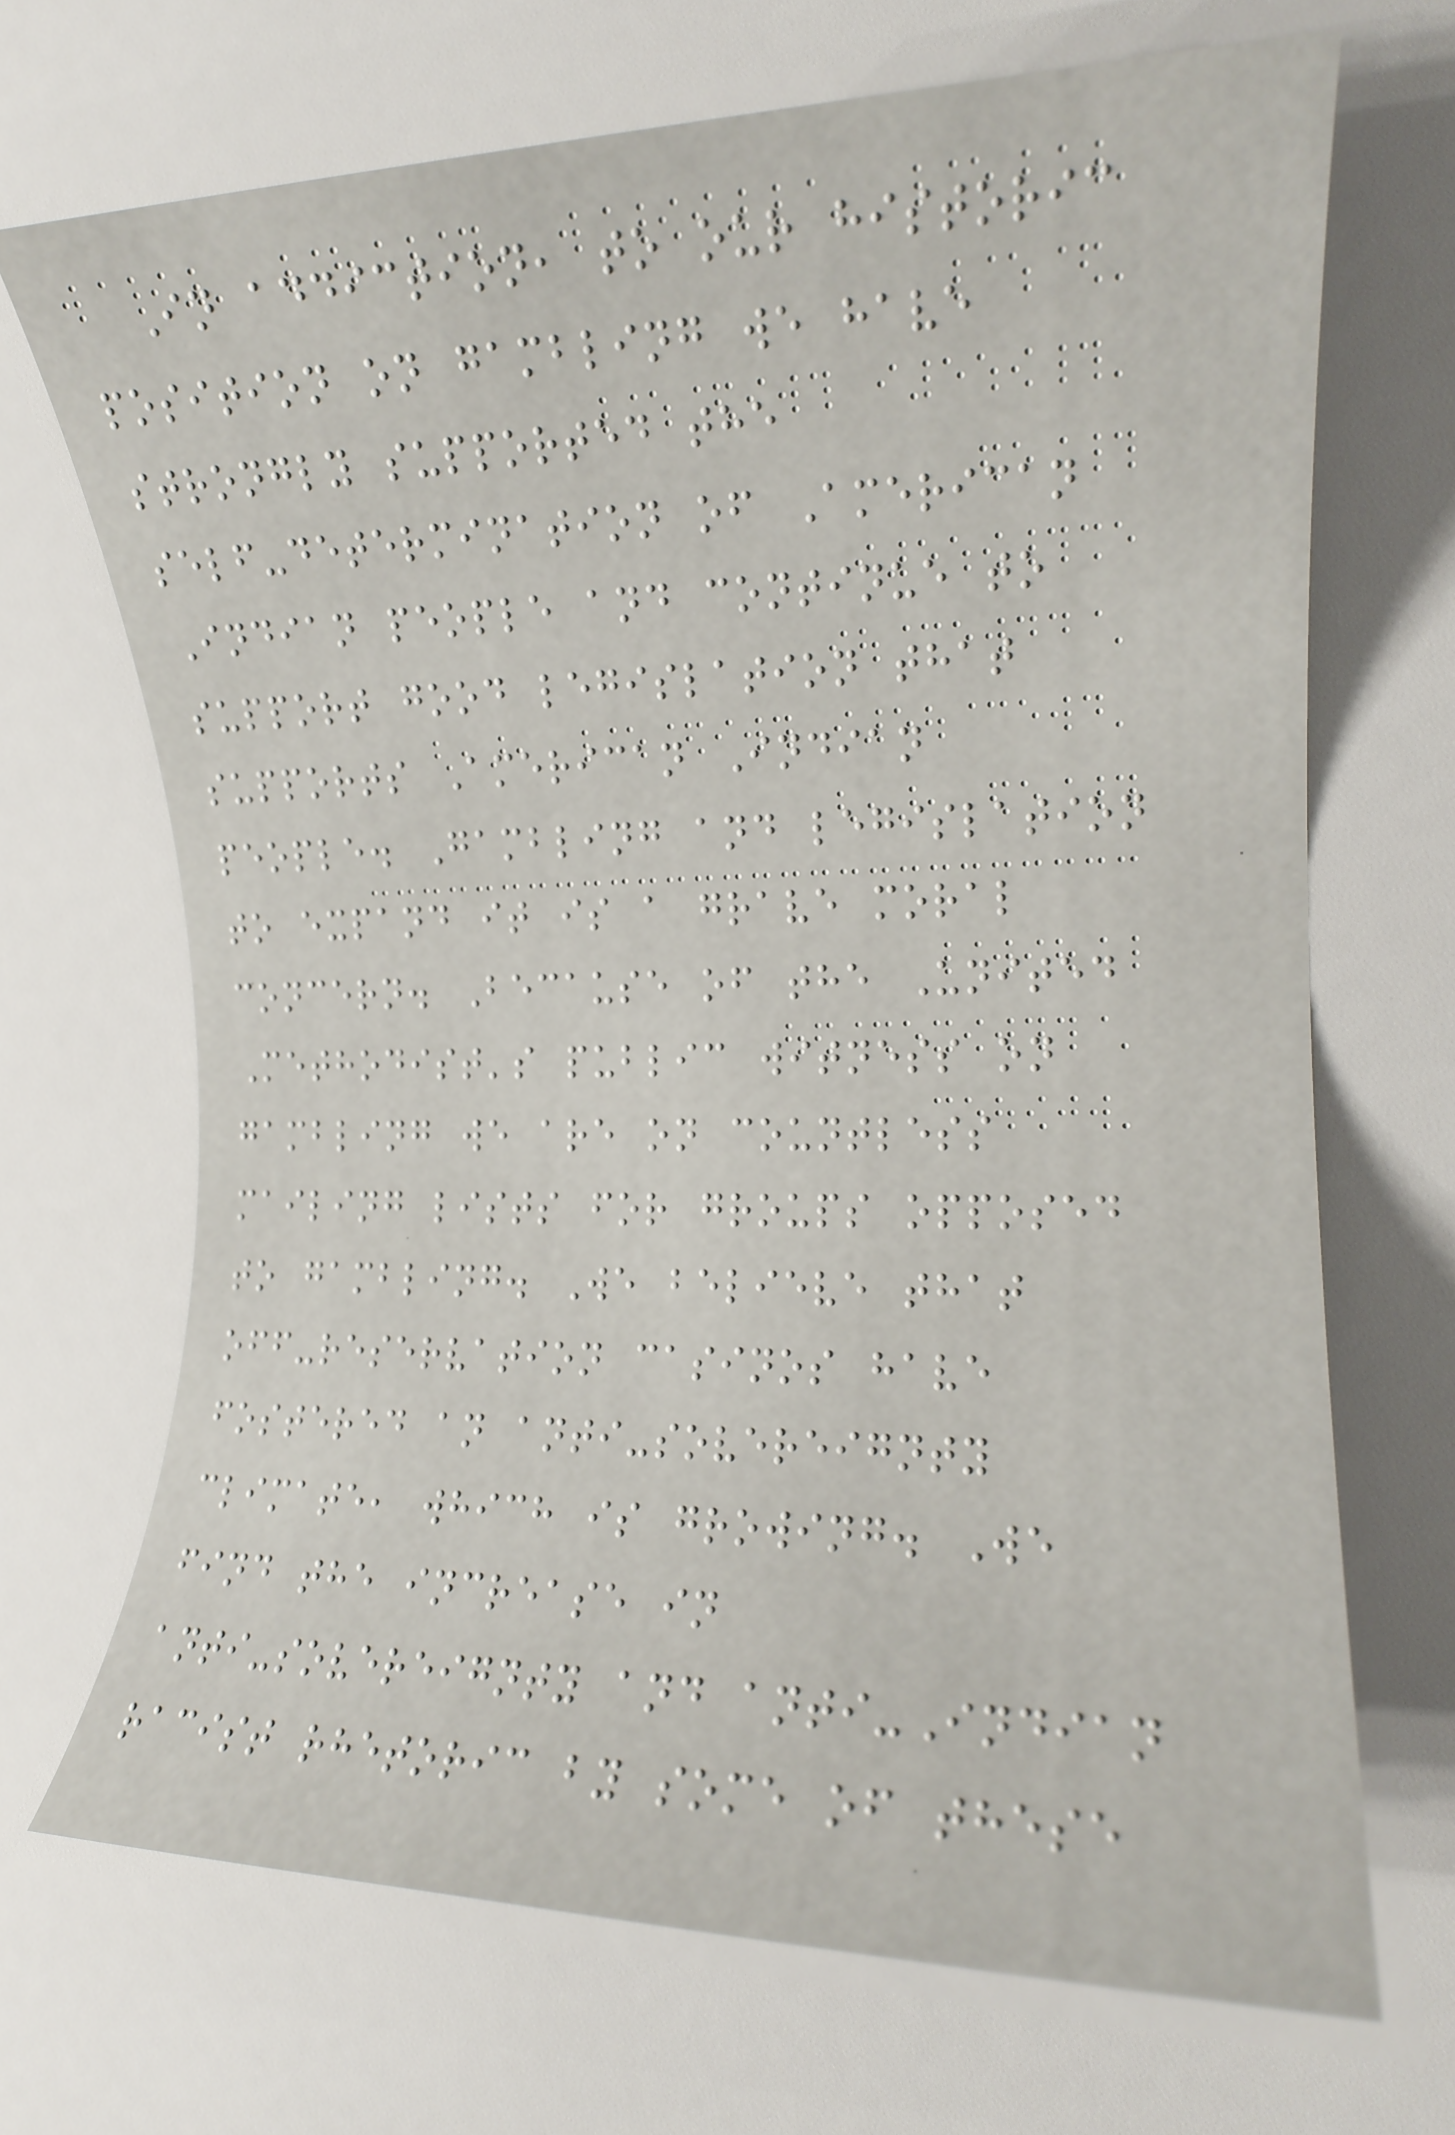In addiction, to our historic
position on gambling we have
strongly supported the
self-determination of American
Indian people and continue to
support good legislation that
supports American Indian
people. Gambling and legislation
to expand it is a grave moral
concern. Because of the United
Methodist's public witness on
gambling we are on countless
mailing lists for groups opposed
to gambling. We believe that
off-reservation casinos have
fostered an anti-sovereignty
climate, which is growing. We
find the increase in
anti-sovereignty and anti-Indian
racist rhetoric by some of these
